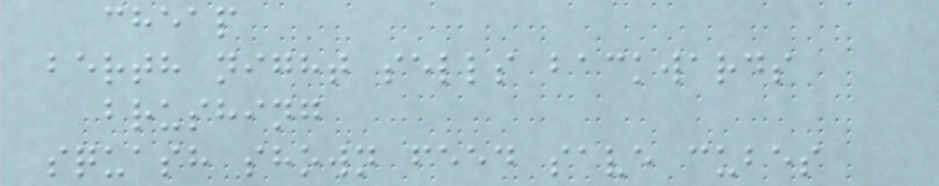cheap
berth night sells backwards
brushing
squash shown feed save cubes
